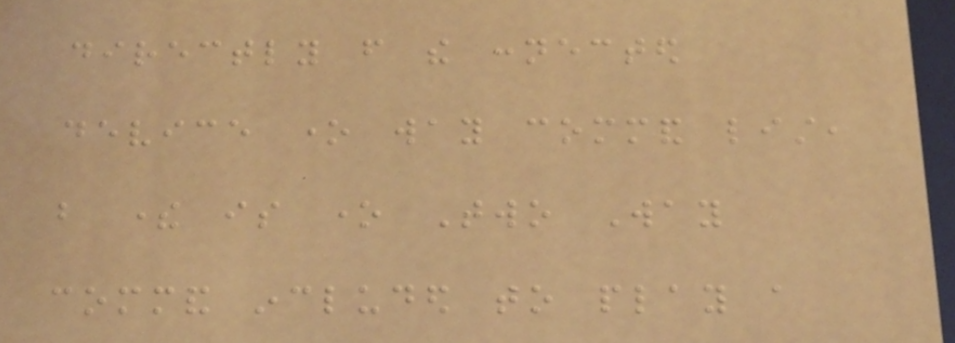directly from the connected
device one way command list,
but there is one Two Way
command included to play a
